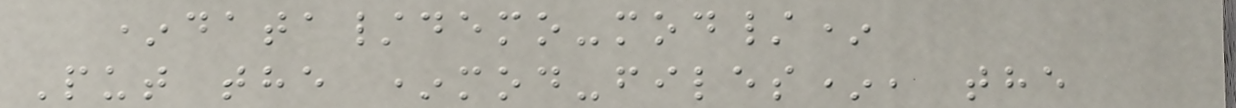*data/demo-mod/*
Put the *mod-files*, the
